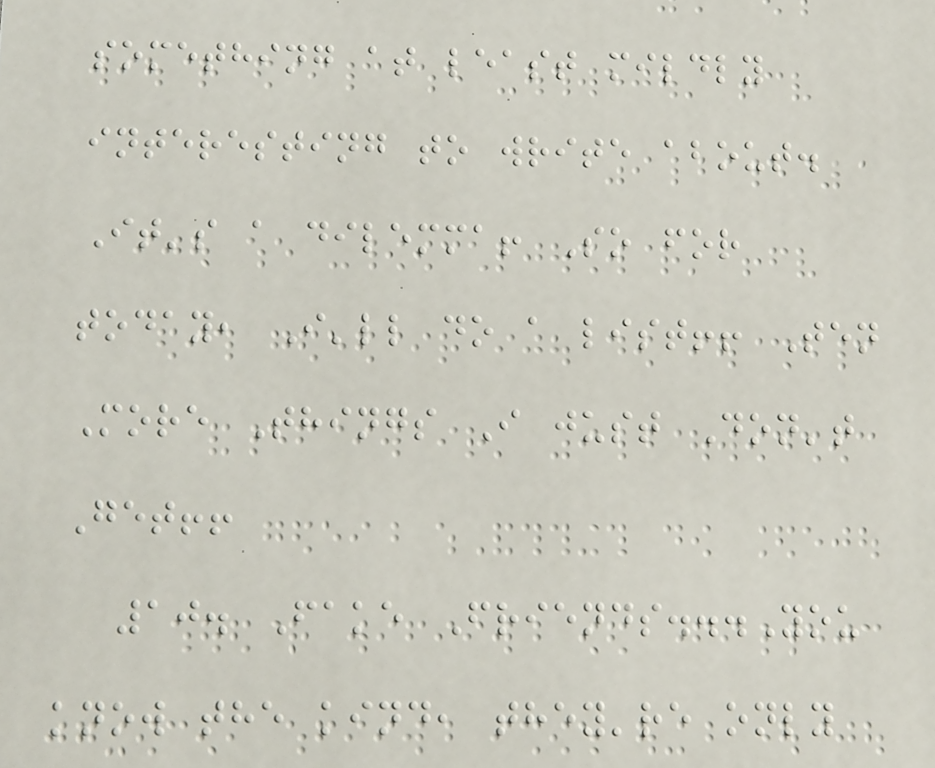something at least mildly
interesting to write about.
It's a dilemma! So for
today, I'll do a list!! Ten
More Things I just Don't
Get!!
10. Fake Friends...You
know the kind, they're only
